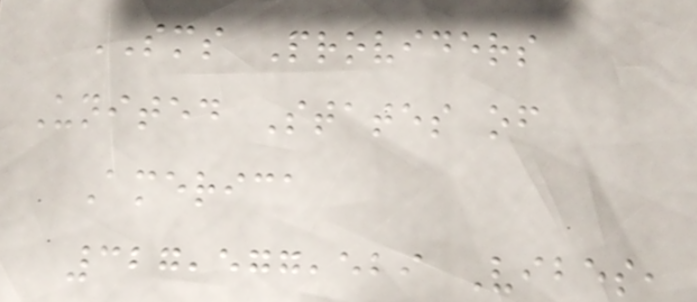SMS Providers
United States of
America
327,577,529 Vibes,
